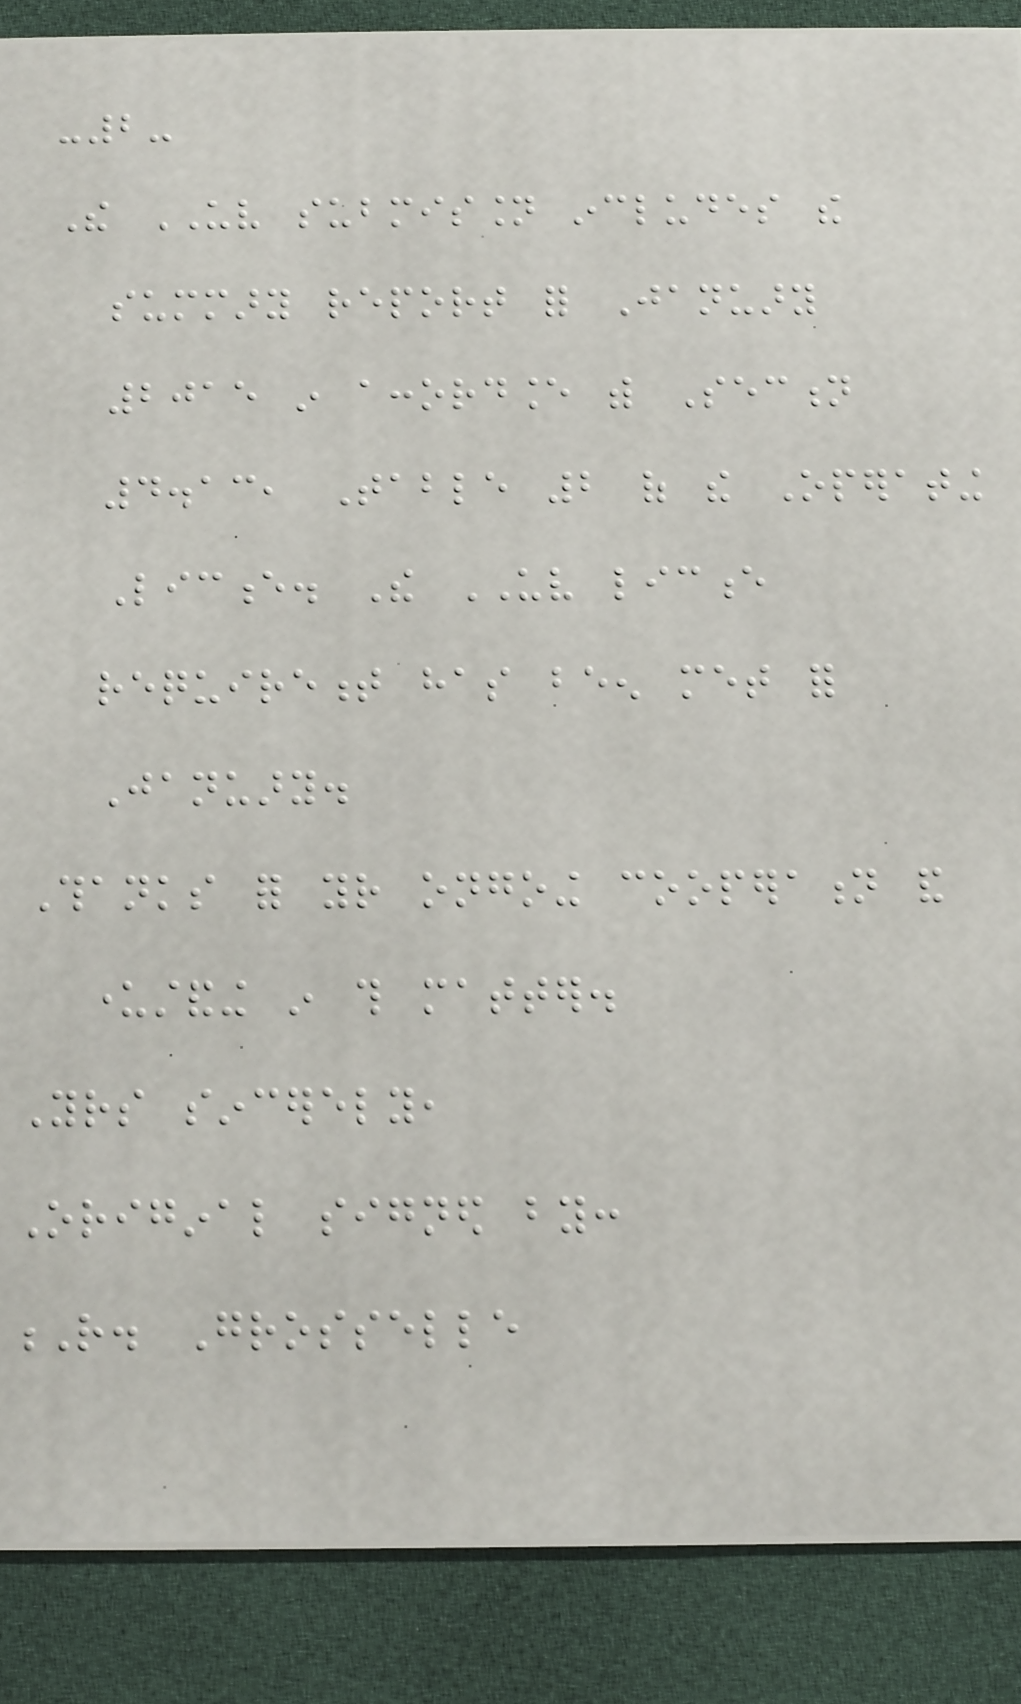-2-
The UV submission includes the
summary report for January
2015 in accordance with Section
4.13, Table 2 of the Operating
Licence. The UV licence
requirement has been met for
January.
Thanks for your ongoing cooperation and
understanding in this matter.
Yours sincerely,
Original signed by:
R. Grosselle
